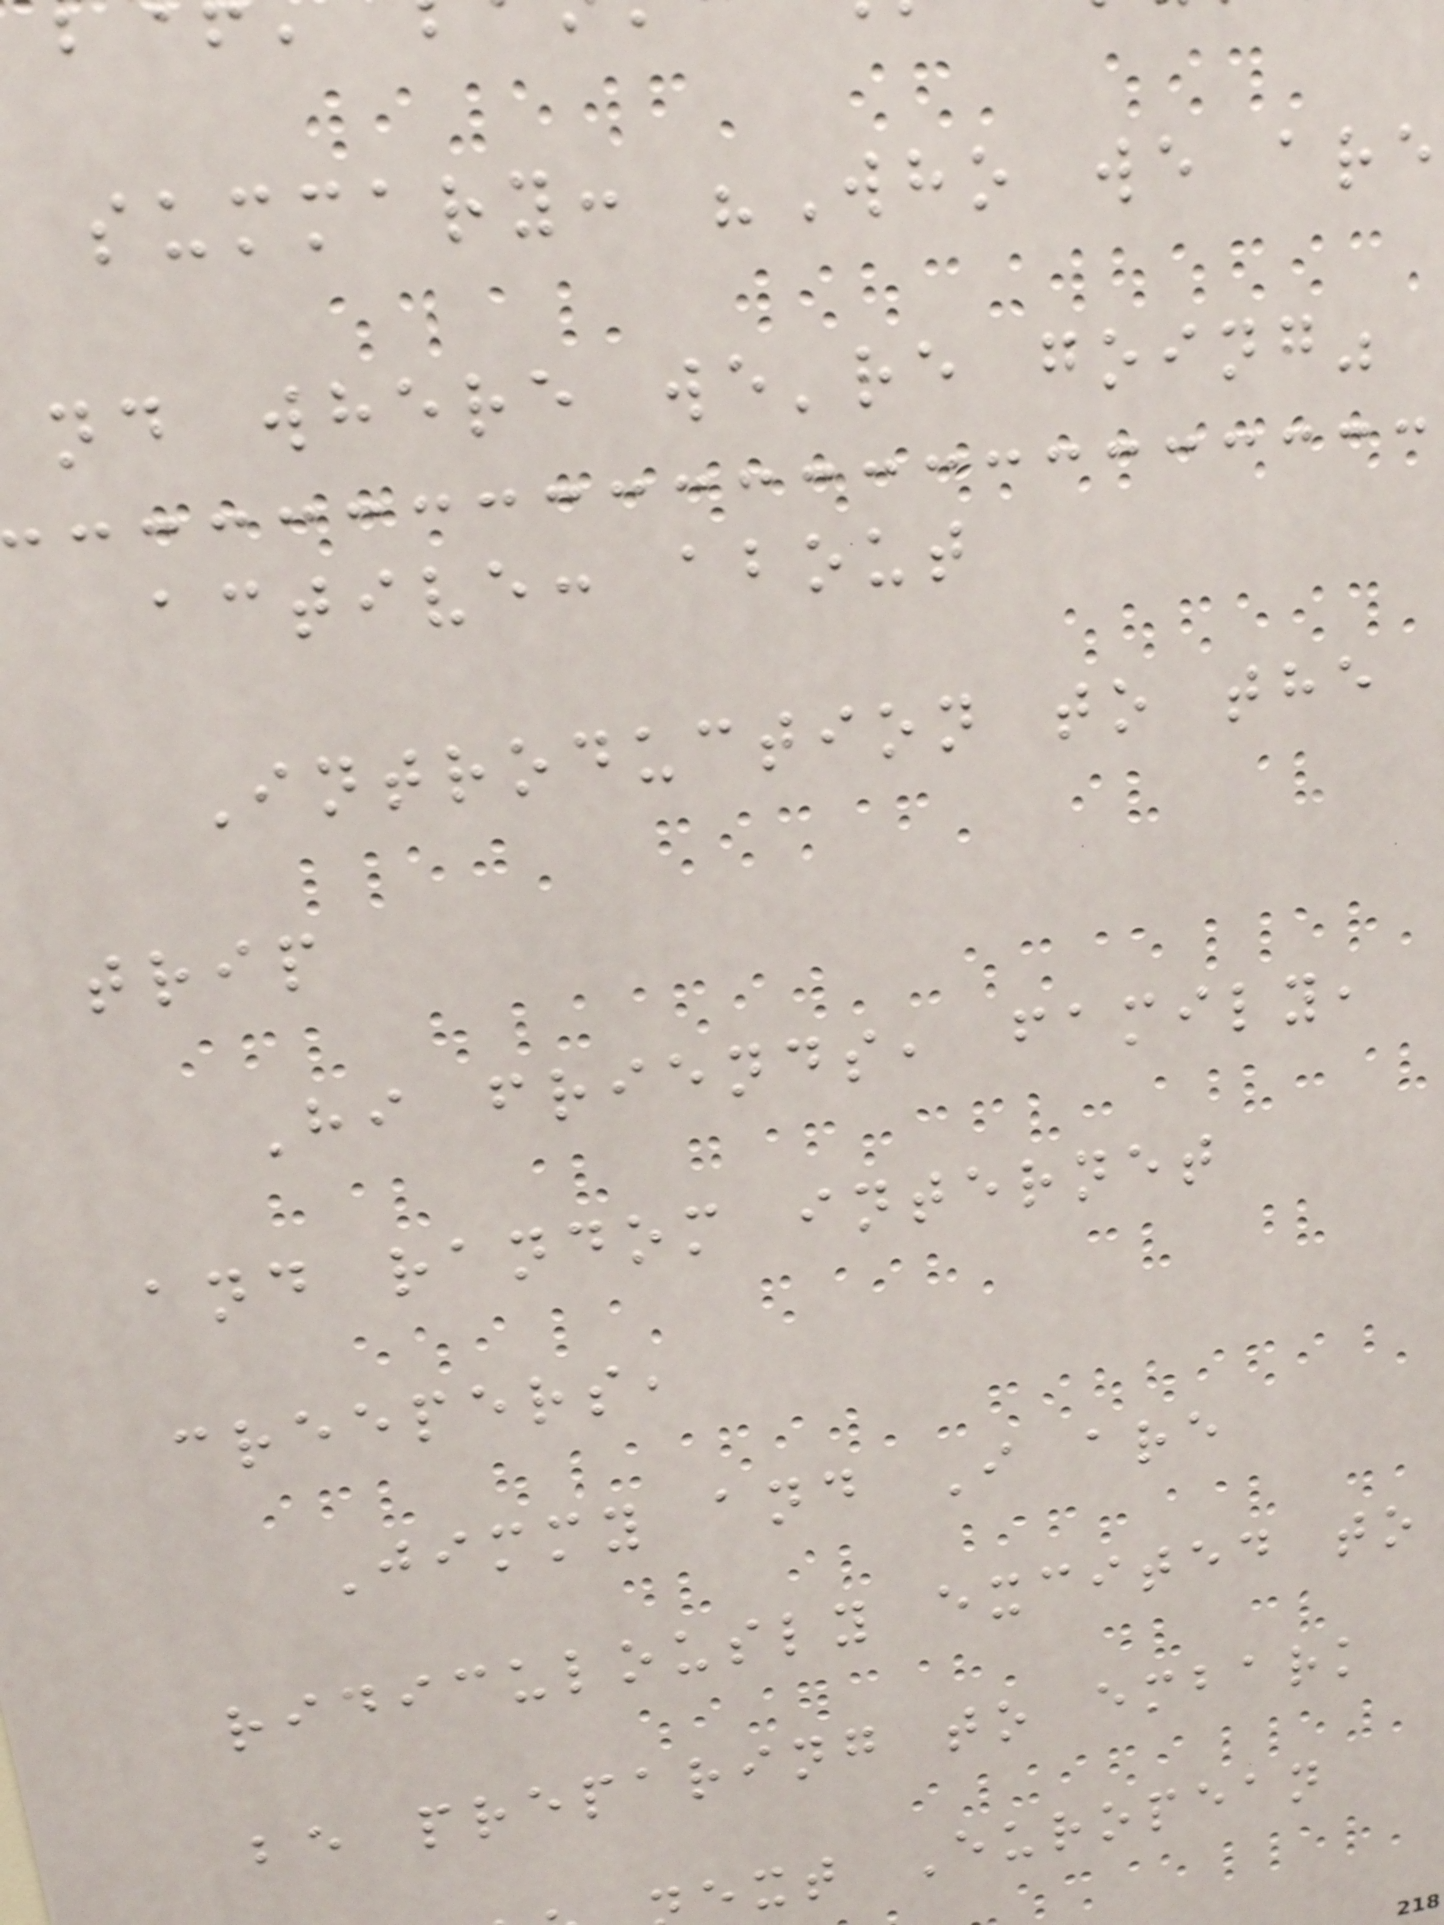summary: "Who we are
nd where we're going"
active: about
Introduction to the
trip
Hi friends, family,
and random internet
creepers,
Jimmy and I are
ridiculously excited to
be preparing to embark
ext European
